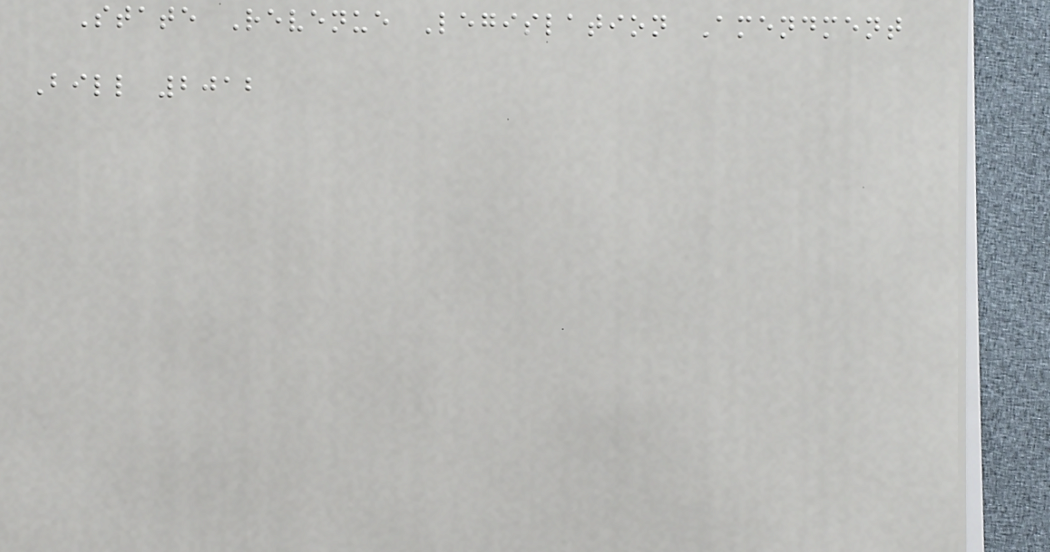State Revenue Legislation Amendment
Bill 2012
